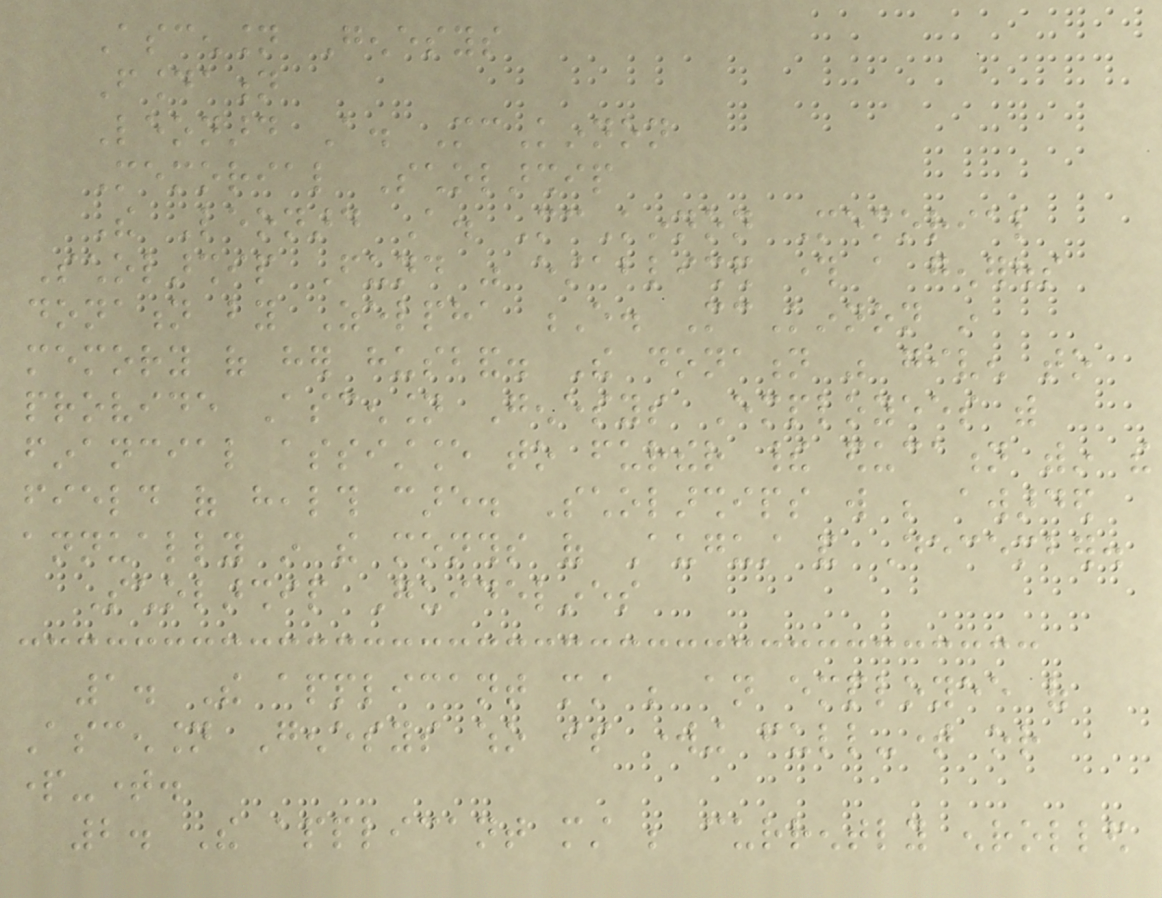Ascension Genesys
Foundation
Leonard A. McKinnon
Memorial Scholarship
The Leonard A. McKinnon Memorial
Scholarship Fund was established through a generous
donation by Zelpha E. McKinnon in
memory of her husband. The donation was given to
provide Ascension Genesys Employees with
financial assistance to further their education within the
field of health care. Scholarships will be awarded
annually in the months of August and December.
Scholarship Guidelines
1. The applicant must be an employee of
Ascension Genesys who is working full-time or
part-time.
2. The applicant must be currently enrolled
